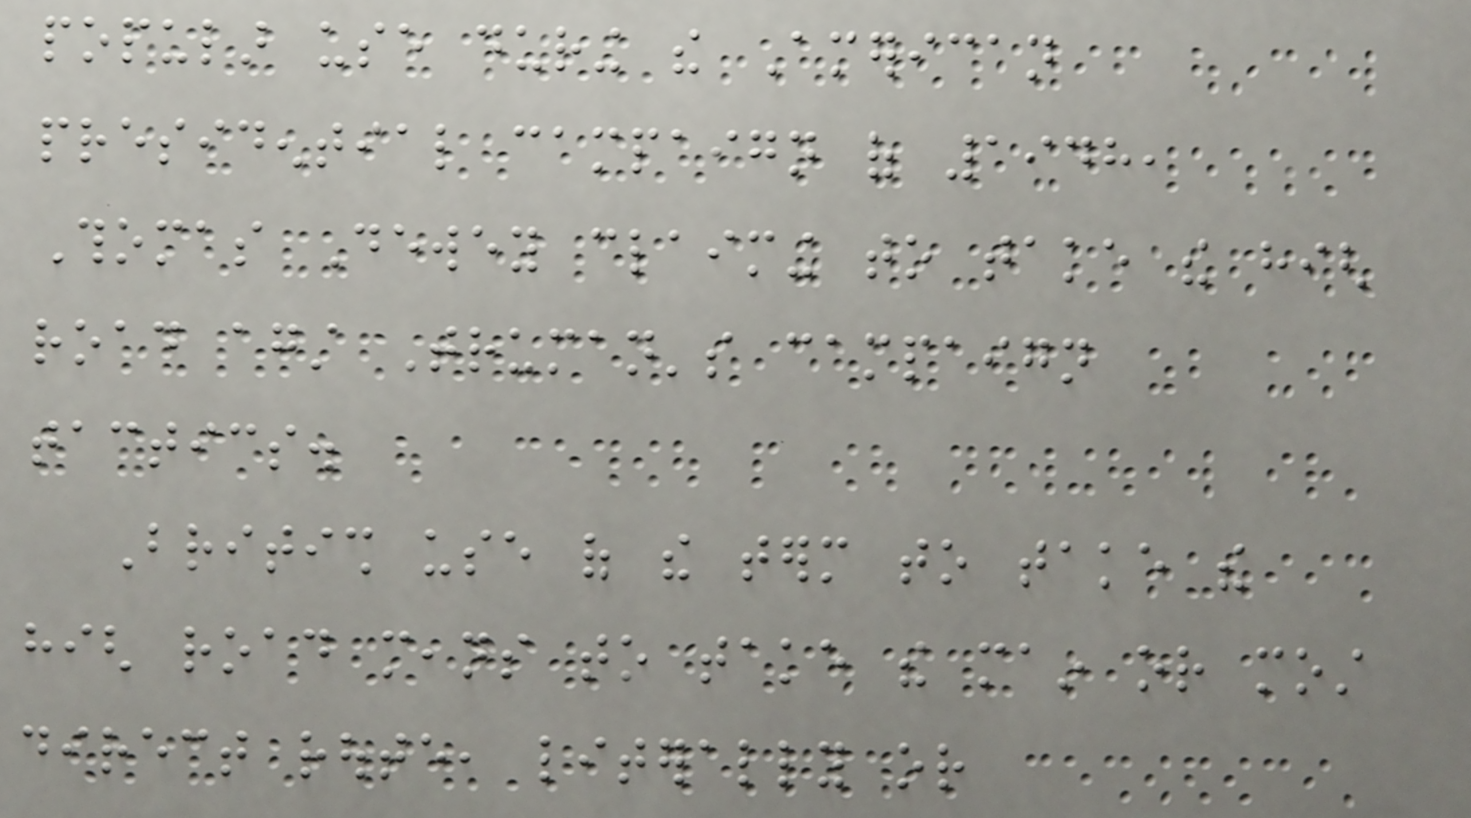popular use during the American
presidential campaign of 1948,
Thomas Dewey claiming to take the high
road against Truman's campaign
tactics.
British use of the term to take the
high road means to take the main or most
direct route, literally or
